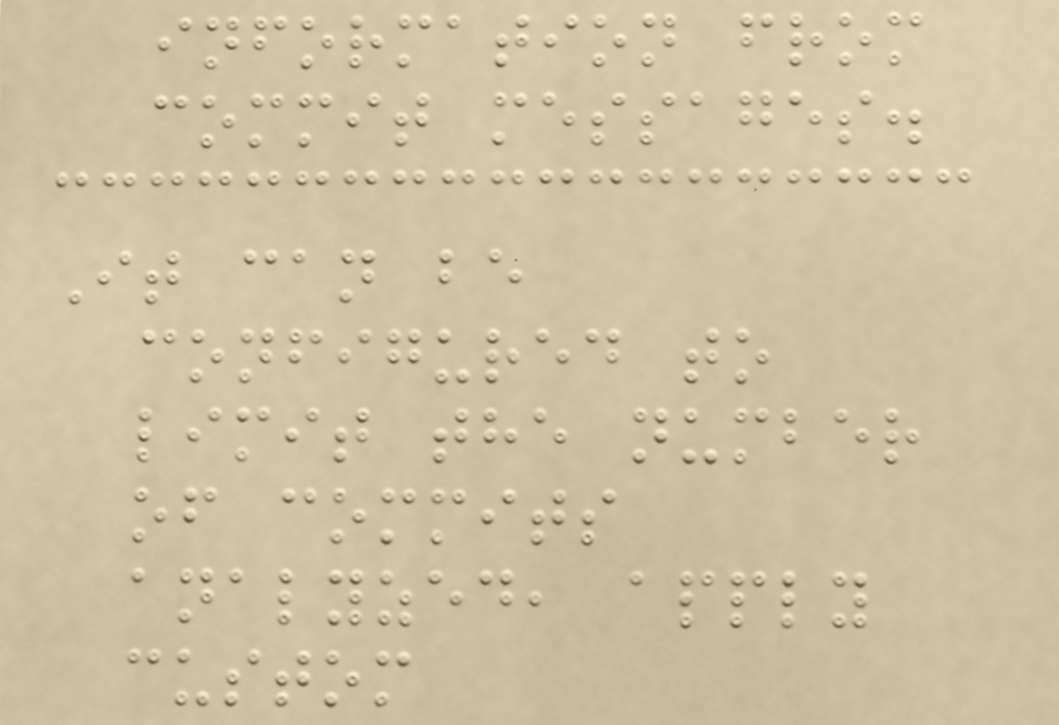information from
commit messages.
It can be
configured to
limit the number
of commits
analyzed, apply
custom
